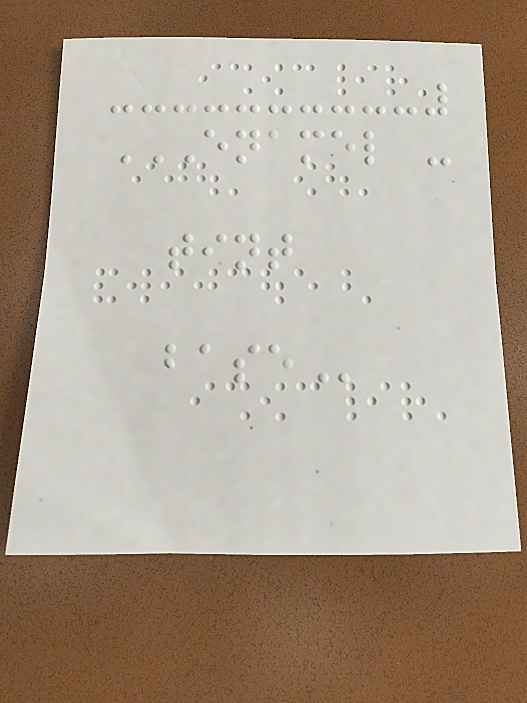ENAMEL -
TINT
BASE
